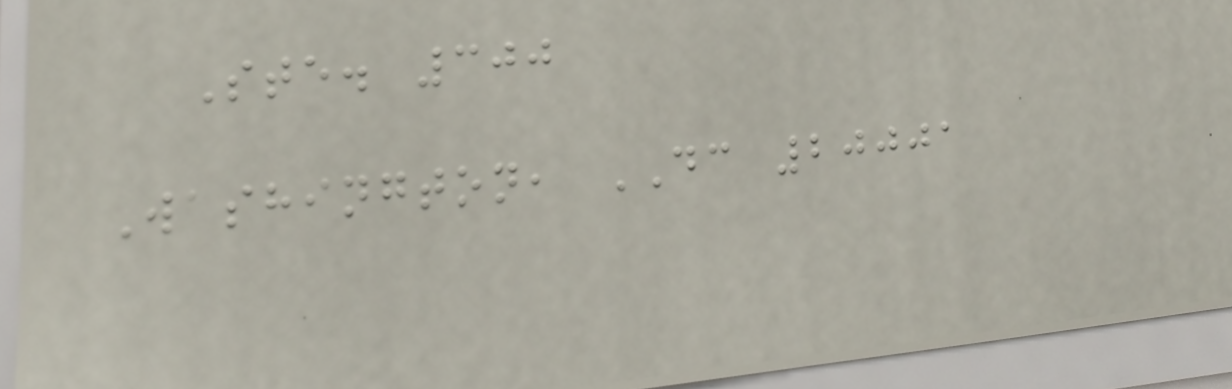Ste. 300
Washington, DC 20001
